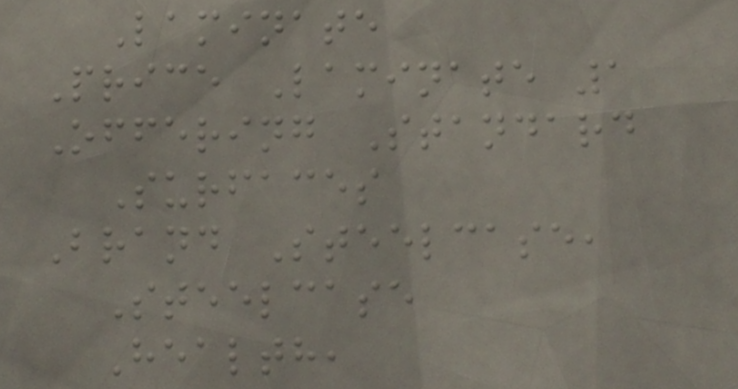Laminate
Price Laminate 1
Offering Standard
Surfaces
Brand Steelcase,
Steelcase
Health,
